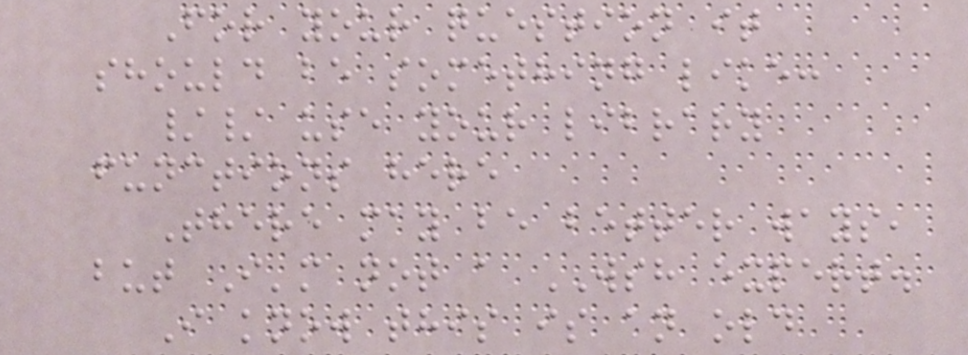For your question it
should be something like:
// use your library
functions here
There may be better ways,
but I'm not a WSH expert.
I know this is an old
